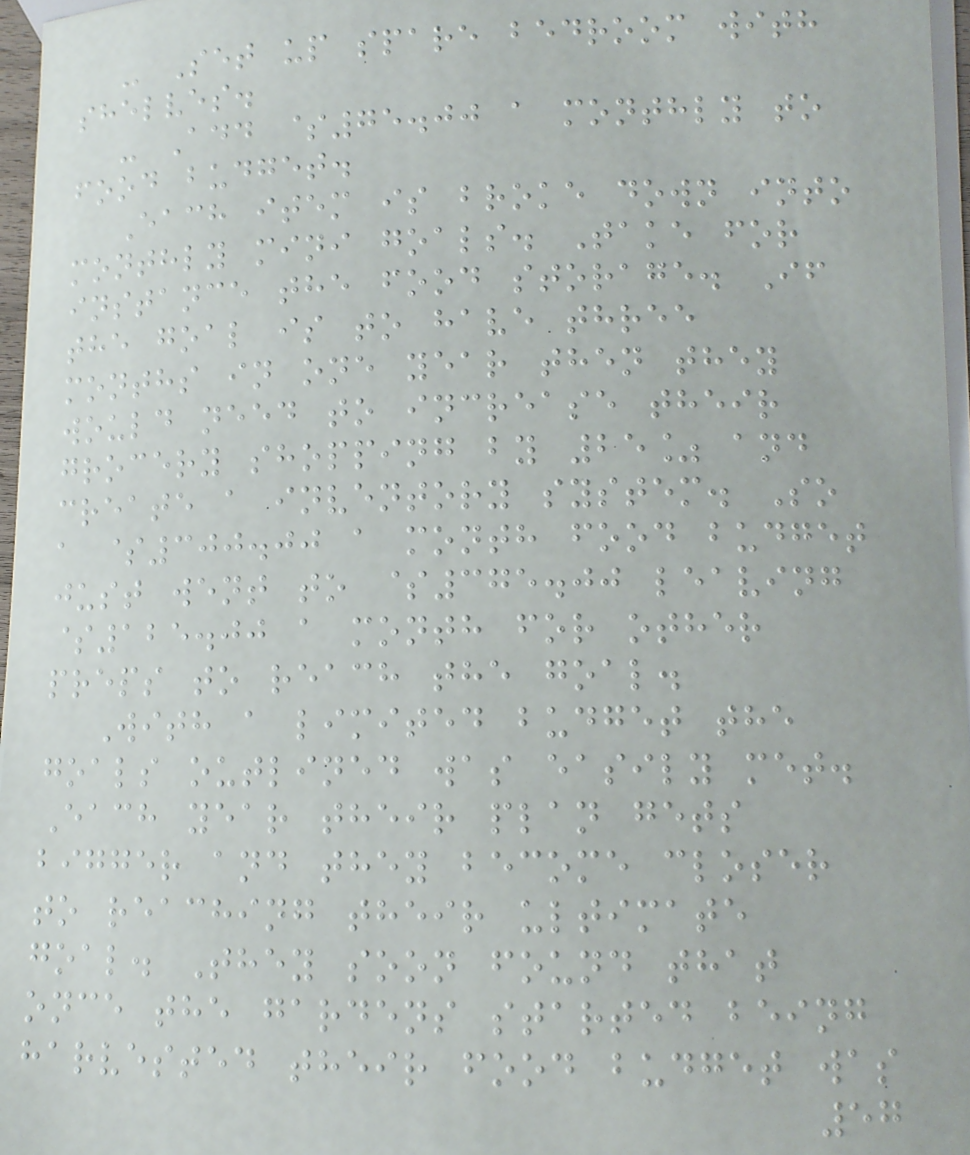- Set up spare bedroom with
shelves.
- Add $75.00 a monthly to
food budget.
Each item is broke down into
monthly mini goals. Take for
instance the food storage. If
the goal is to have three
months in one year then they
would need to increase their
grocery shopping by 25% and
create a inventory system. So
a $300.00 a month food budget
just went to $375.00 leaving
$125.00 a month for other
preps to reach the goal.
With a limited budget the
goals outlined was easily met.
Each year their plan gets
bigger and they become closer
to reaching their ultimate
goal. They soon found that
once the gardens started being
harvested their food budget was
57
